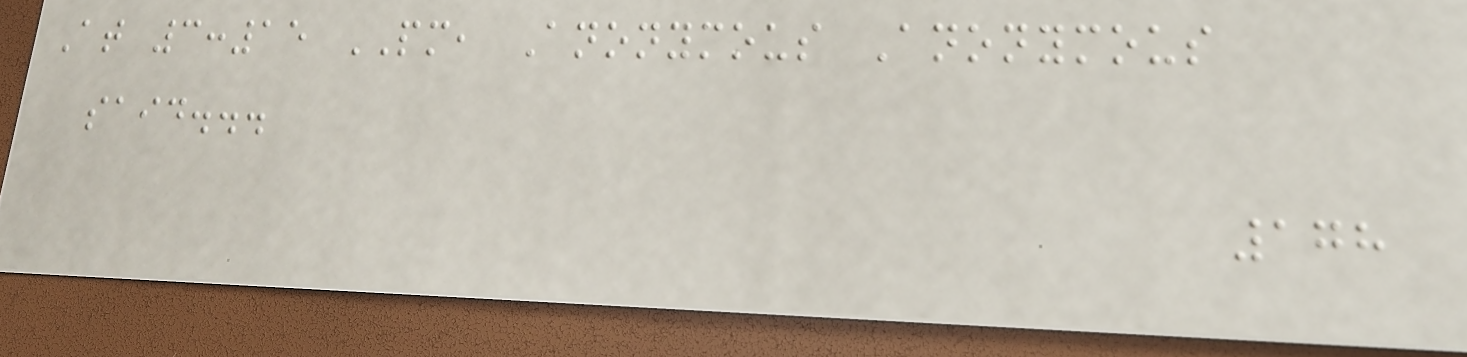At 3:15 PM, Anonymous Anonymous
said...
178
